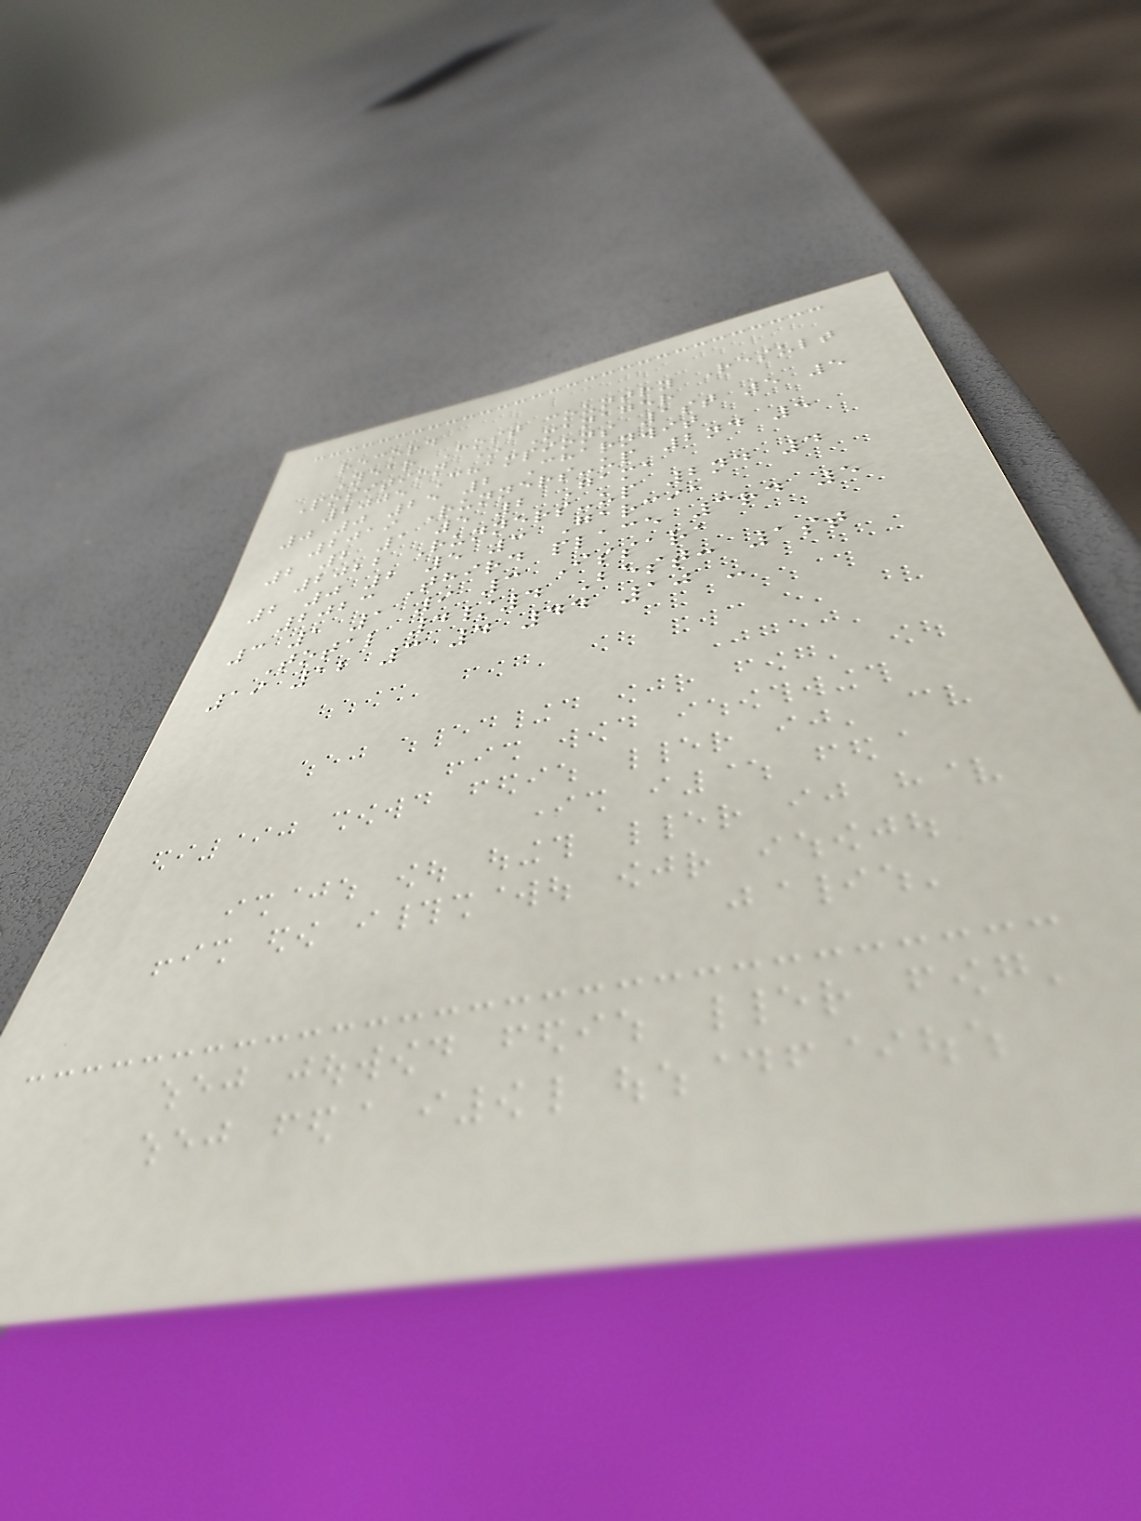record
Year Host country Result
Position * Manager
2005 Champions 1st 5 5
0 0 25 2 Charnwit
2019 Runners-up 2nd 5
2 2 1 5 2 Gama
2022 Runners-up 2nd 4
2 0 2 5 3 Garcia
2023 Third place 3rd 5
3 1 1 9 3 Issara
Total 4/4 Best: 1st
19 12 3 4 44 10 -
